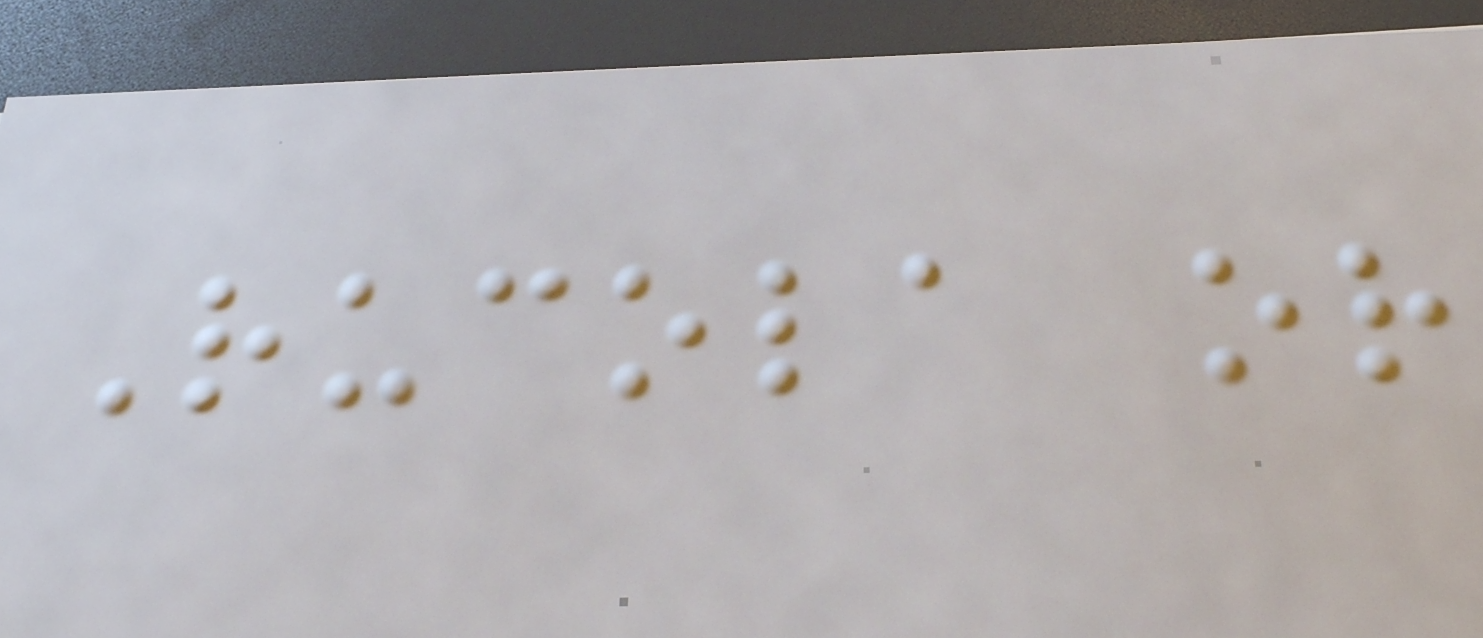Rucola or
